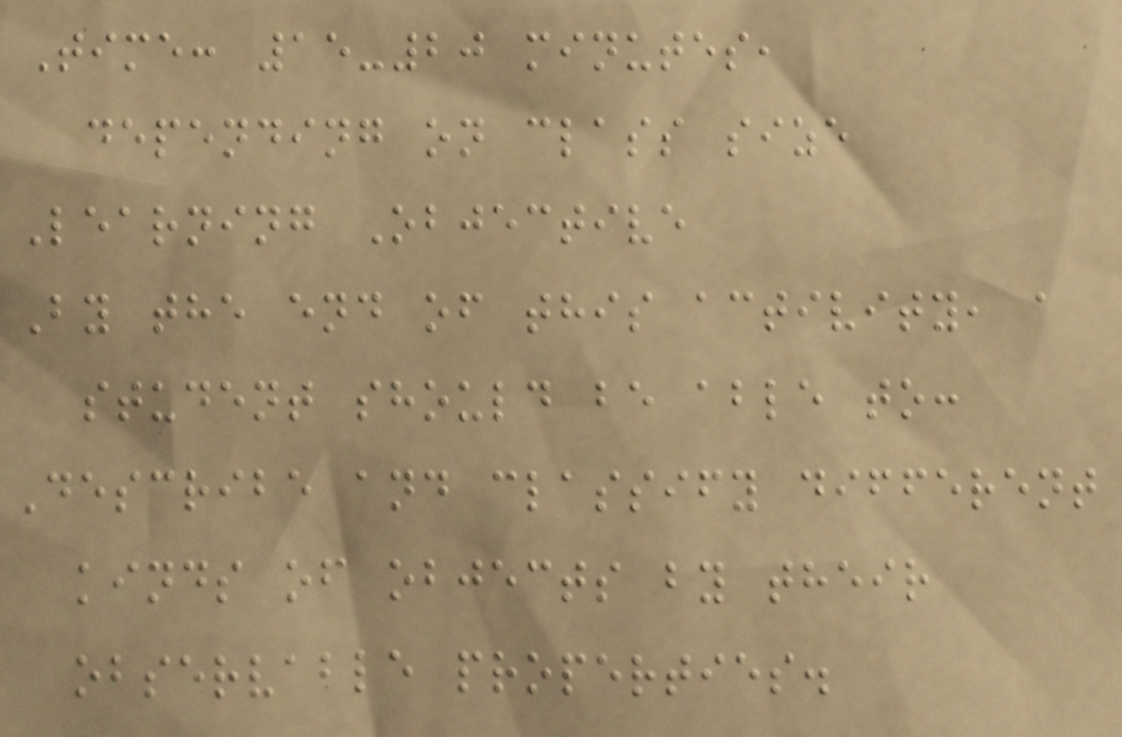Time: 15-20 minutes,
depending on class size
Learning Objective
By the end of this activity, a
student should be able to:
Describe and classify different
kinds of objects by their
observable properties.
